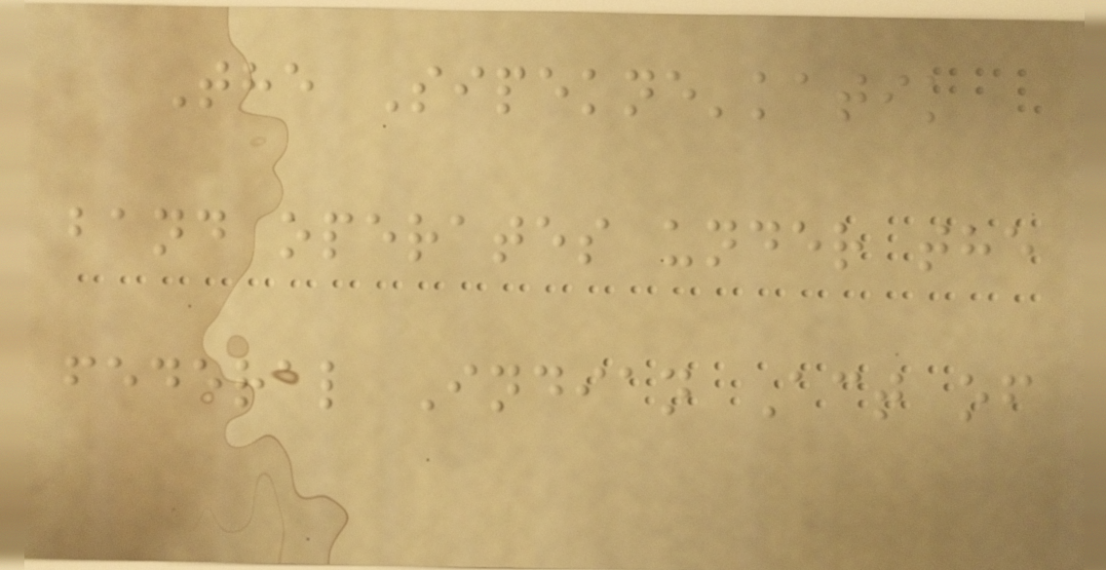The Sipekne'katik
band operates under the
federal Indian Act of
